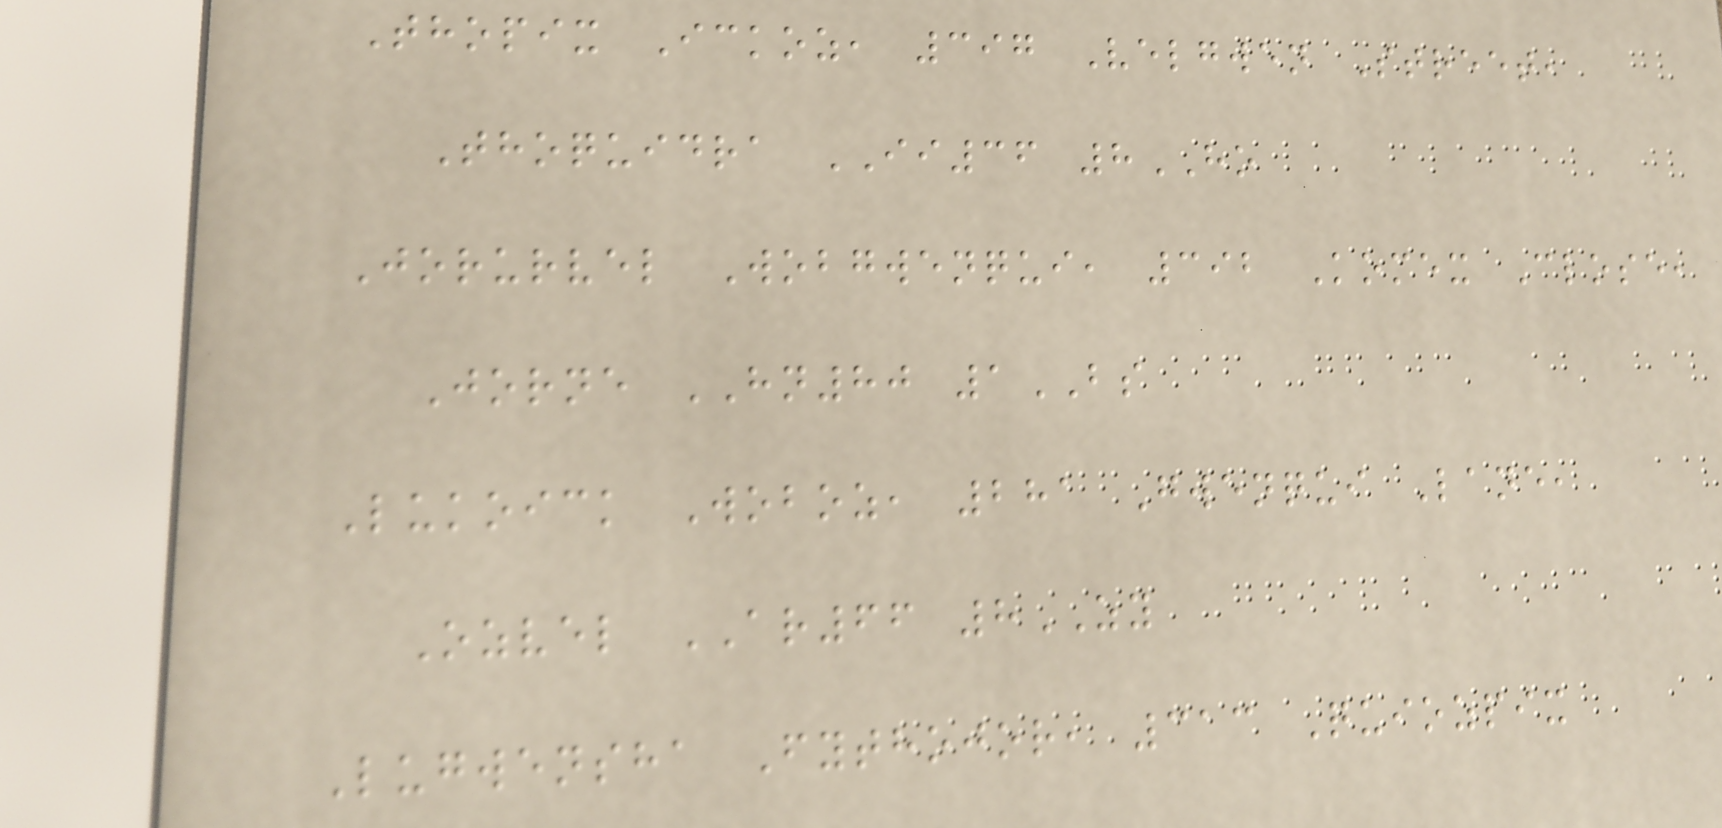Thopix Ickoz, 397 Velgwen Street,
Thoquidra II36 8HO
Jorurvel Wobgwenqui, 392 Komex Close,
Jorne HN80 1BS
Lukoick Woboz, 281 Gwenqui Lane,
Ozvel AR66 8ZY
Lugwensha Fythojor, 313 Quiozpix
